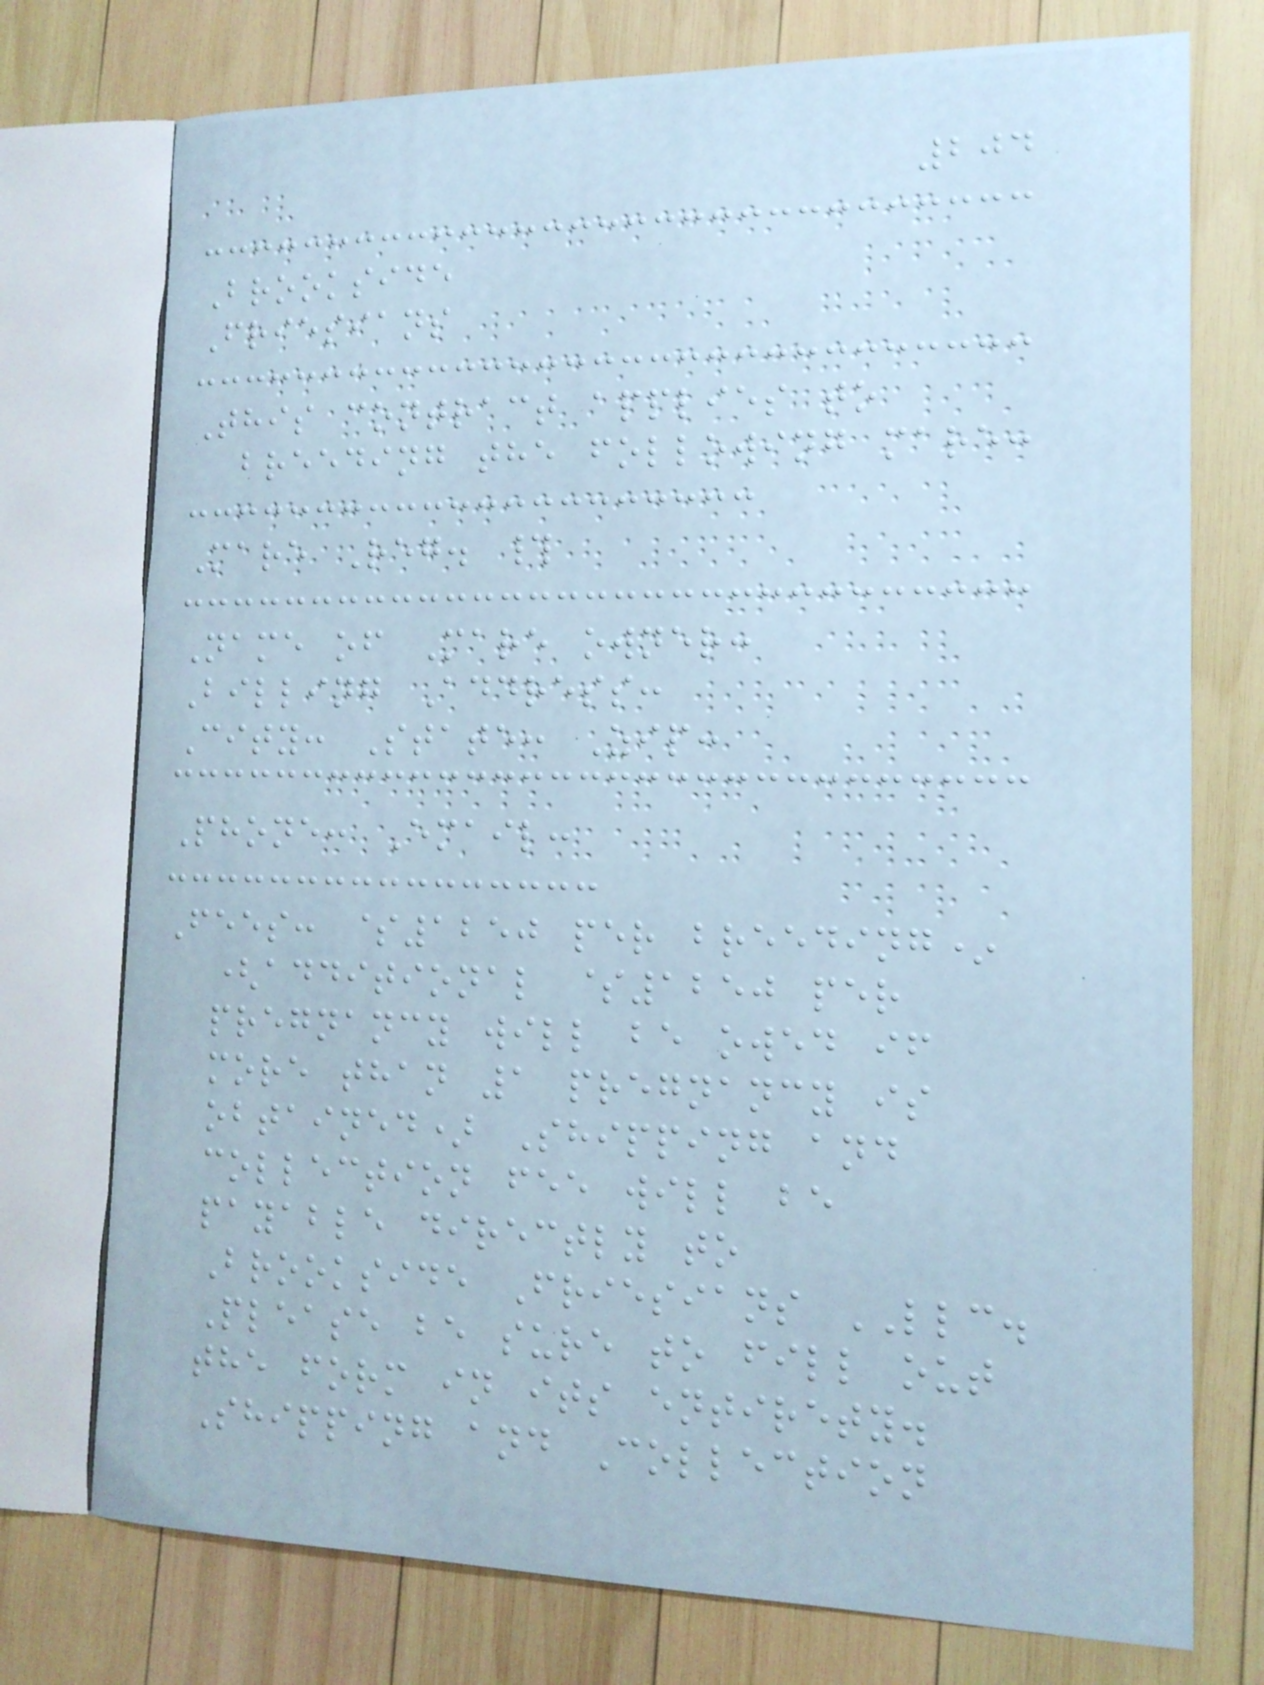204
Brookside
Friesians
This contract applies to
breeding the following mare:
Mare Reg. #
Name of Mare owner:
Billing Address:
City: State: Zip:
Phone: Email:
Fees: $1250 per breeding*
(additional $1250 per
pregnancy will be owed if
more than 1 pregnancy is
obtained) Shipping and
collection fee will be
payable directly to
Brookside Friesians LLC.
Please be sure to fill out
the form in its entirety.
Shipping and Collection
